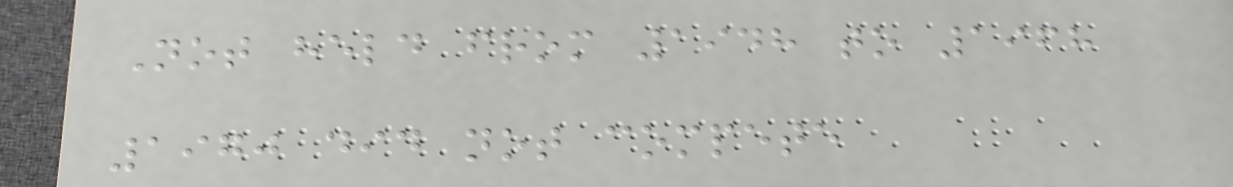Not held from 1948 to 1968
1970 did not compete
